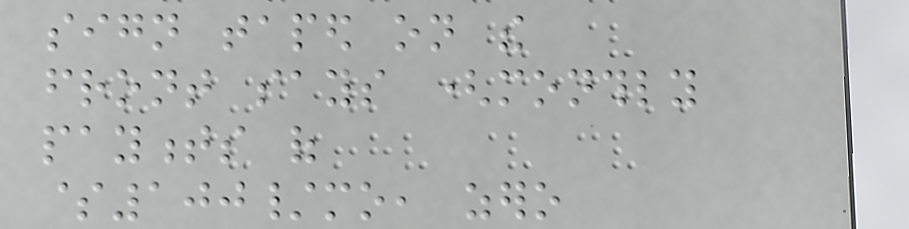sign taped on the
front says (monthly
payments of
$100/mo, zero
